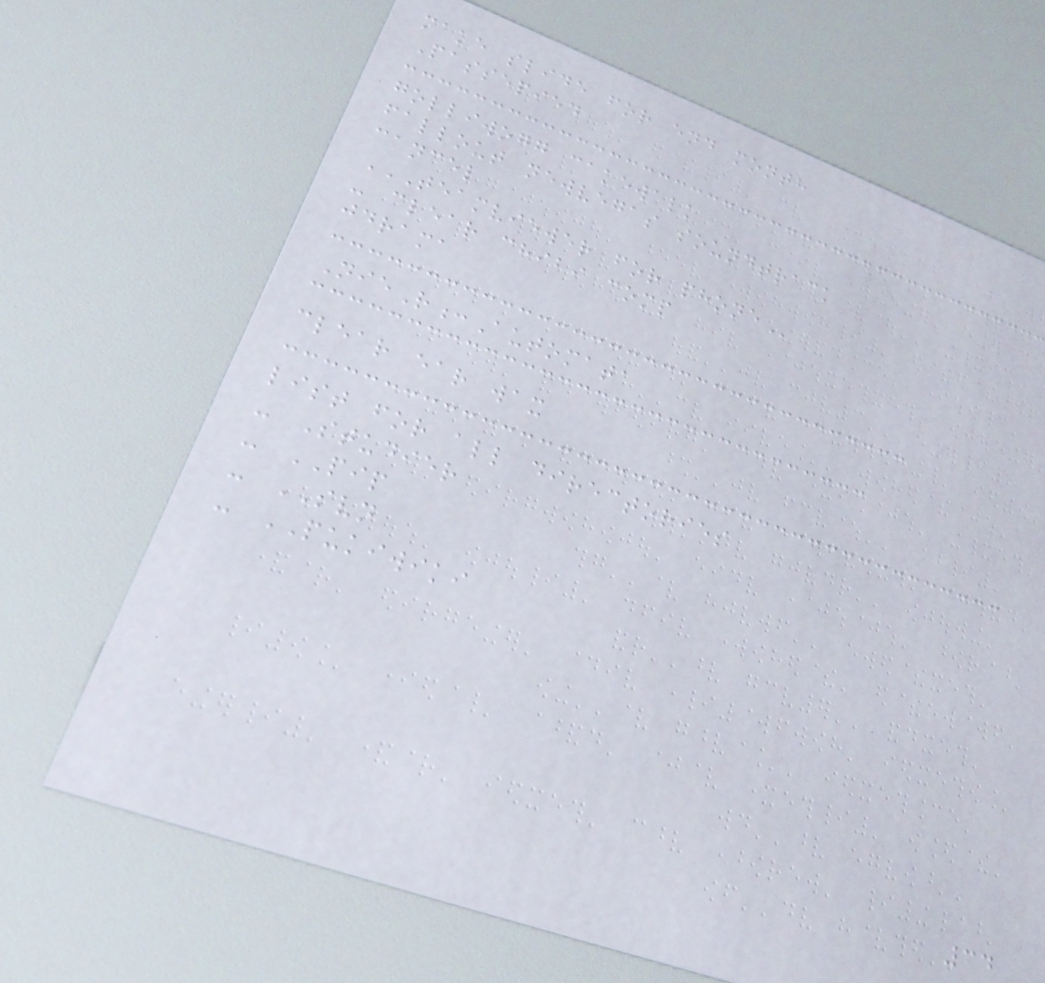make slide for end month
Passepied
golliwogg cakewalk
fallout newvegas soundtrack
cancel
TEAMVIEWER FOR PHONE
- clear chibi comp
jdrama
NieR:Automata
clear ear wax
list for all directories
- Studier
- PIP
- SVN
- PUKIWIKI
34
